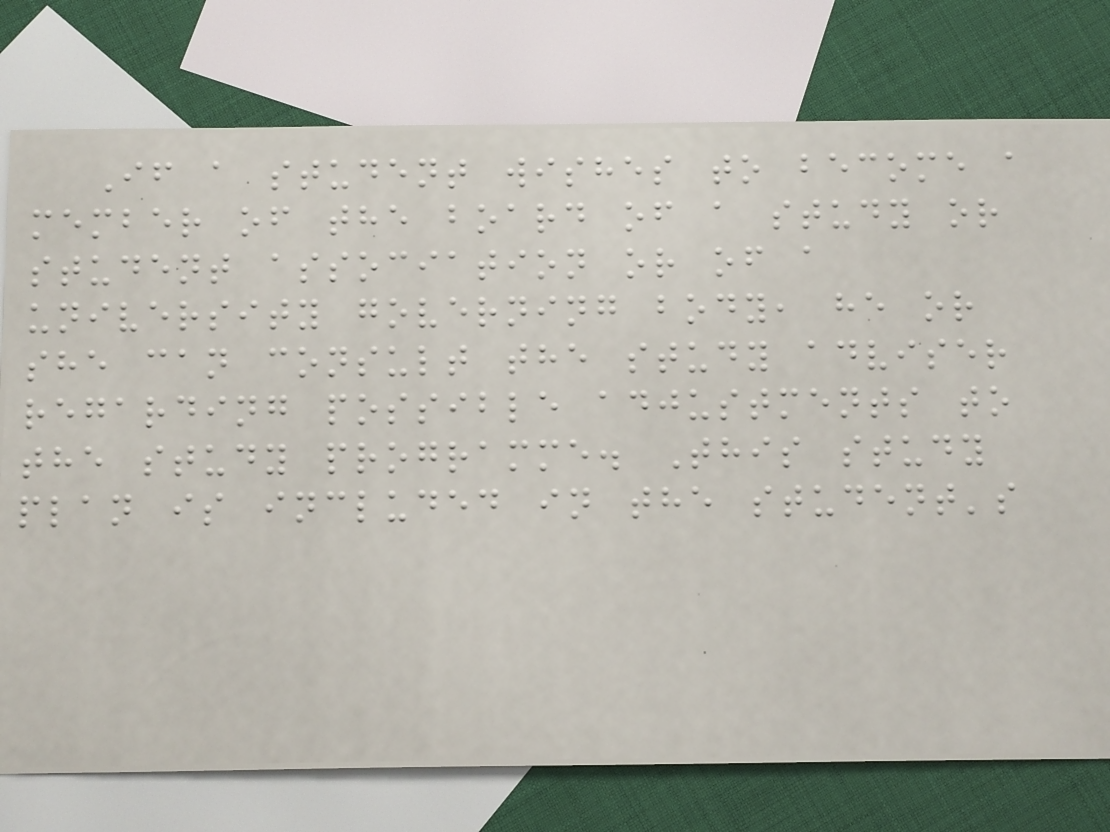If a student wishes to become a
member of the board of a study or
student association or of a
university governing body, he or
she can consult the study adviser
regarding possible adjustments to
the study programme. This study
plan is included in the student's
